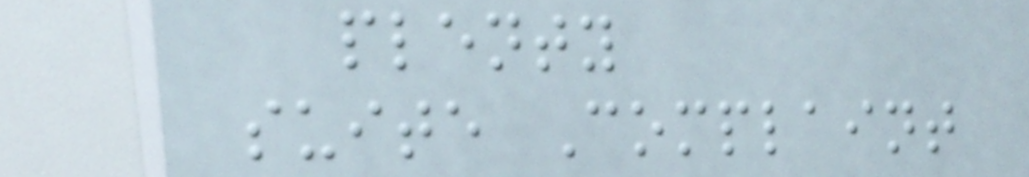plenty
suite Complaint
